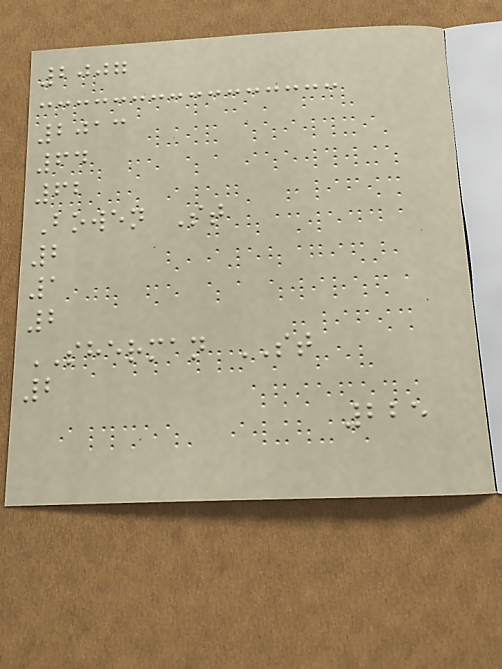2007
2013
64
62
Bowen St
2
1
2
SHERMAN ST
2
225
